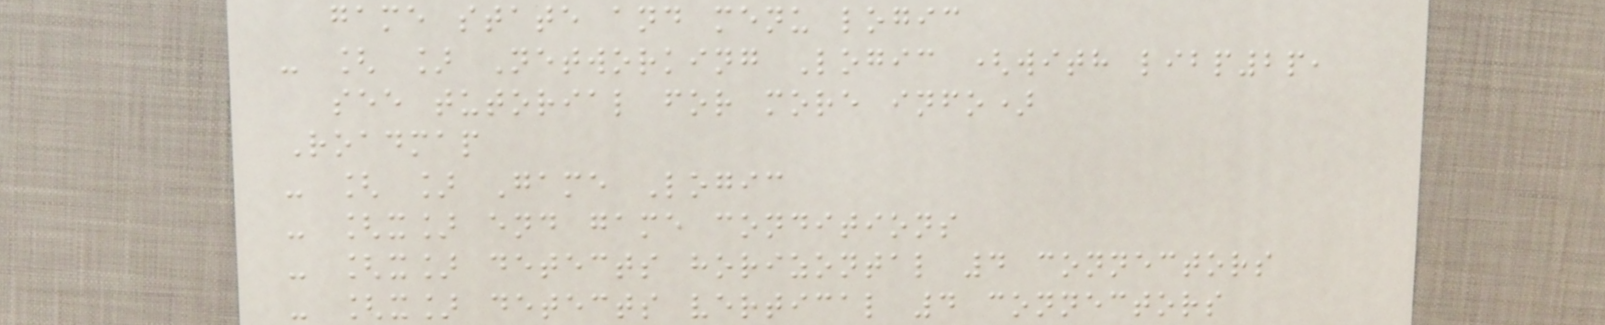game state and menu logic
- [ ] Networking Logic (with libp2p,
see tutorial for more info)
Roadmap
- [ ] Game Logic
- [x] end game conditions
- [x] detects horizontal 4 connectors
- [x] detects vertical 4 connectors
